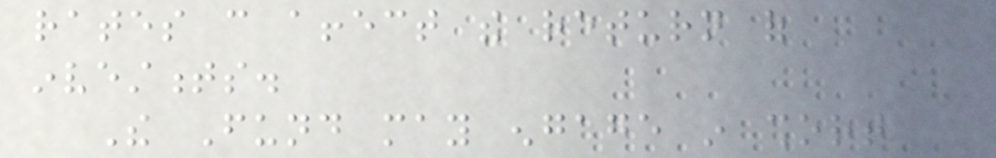rates can affect the return of
investments.
The Fund may engage in short
